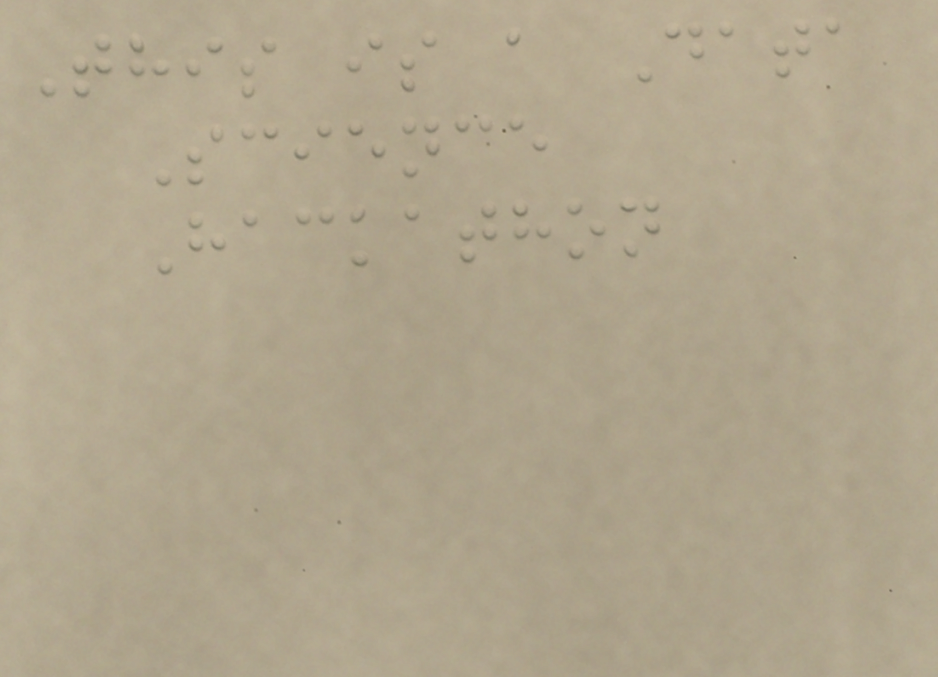This is a Data
Science
Hackathon
